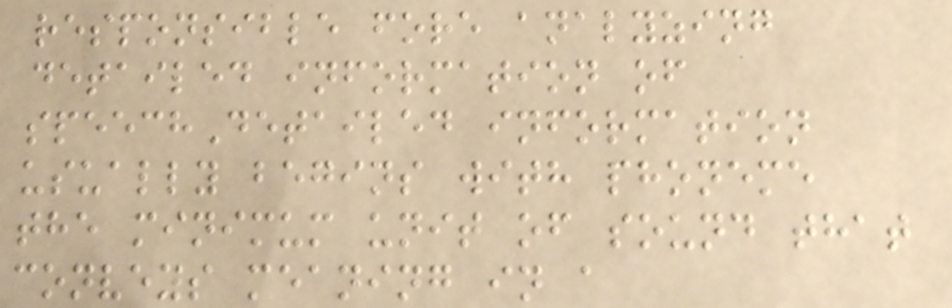responsible fore analyzing
detailed information of
speechDetailed information
usually begins with phoneme
the minimum unit of sound that
conveys meaning in a
